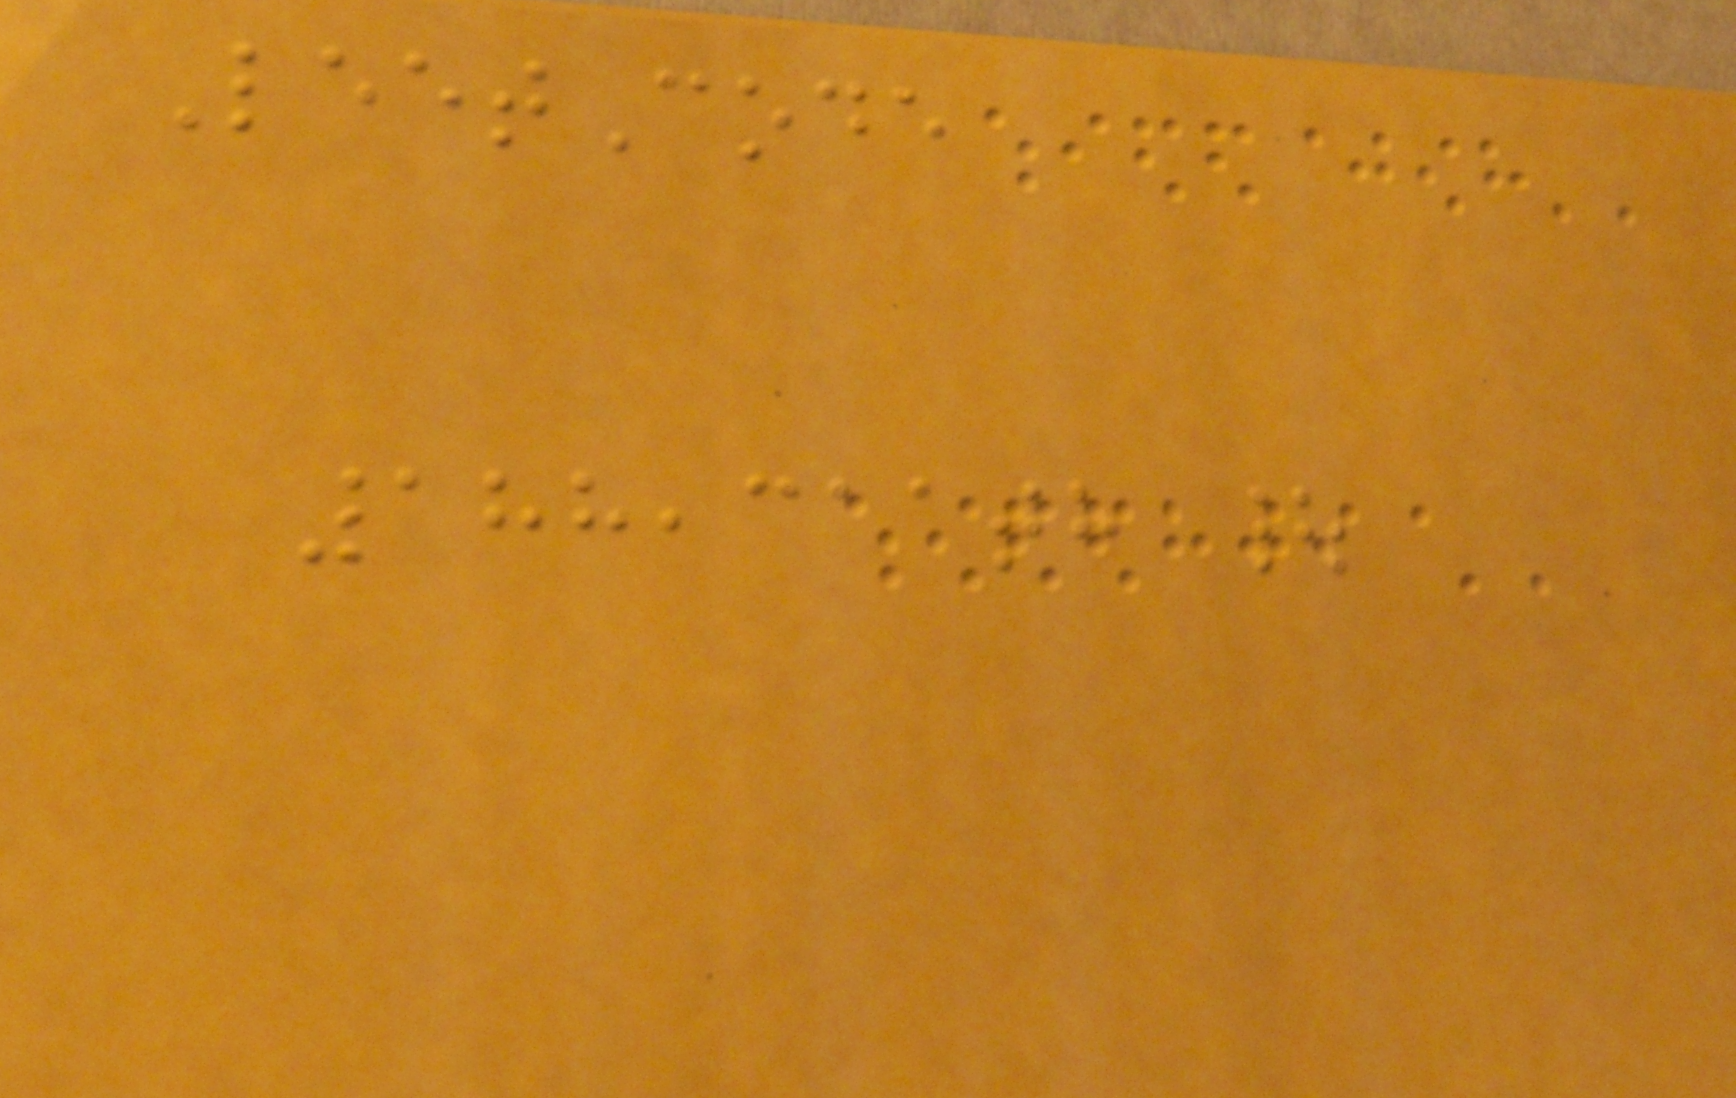LeetCode
188,311th |
